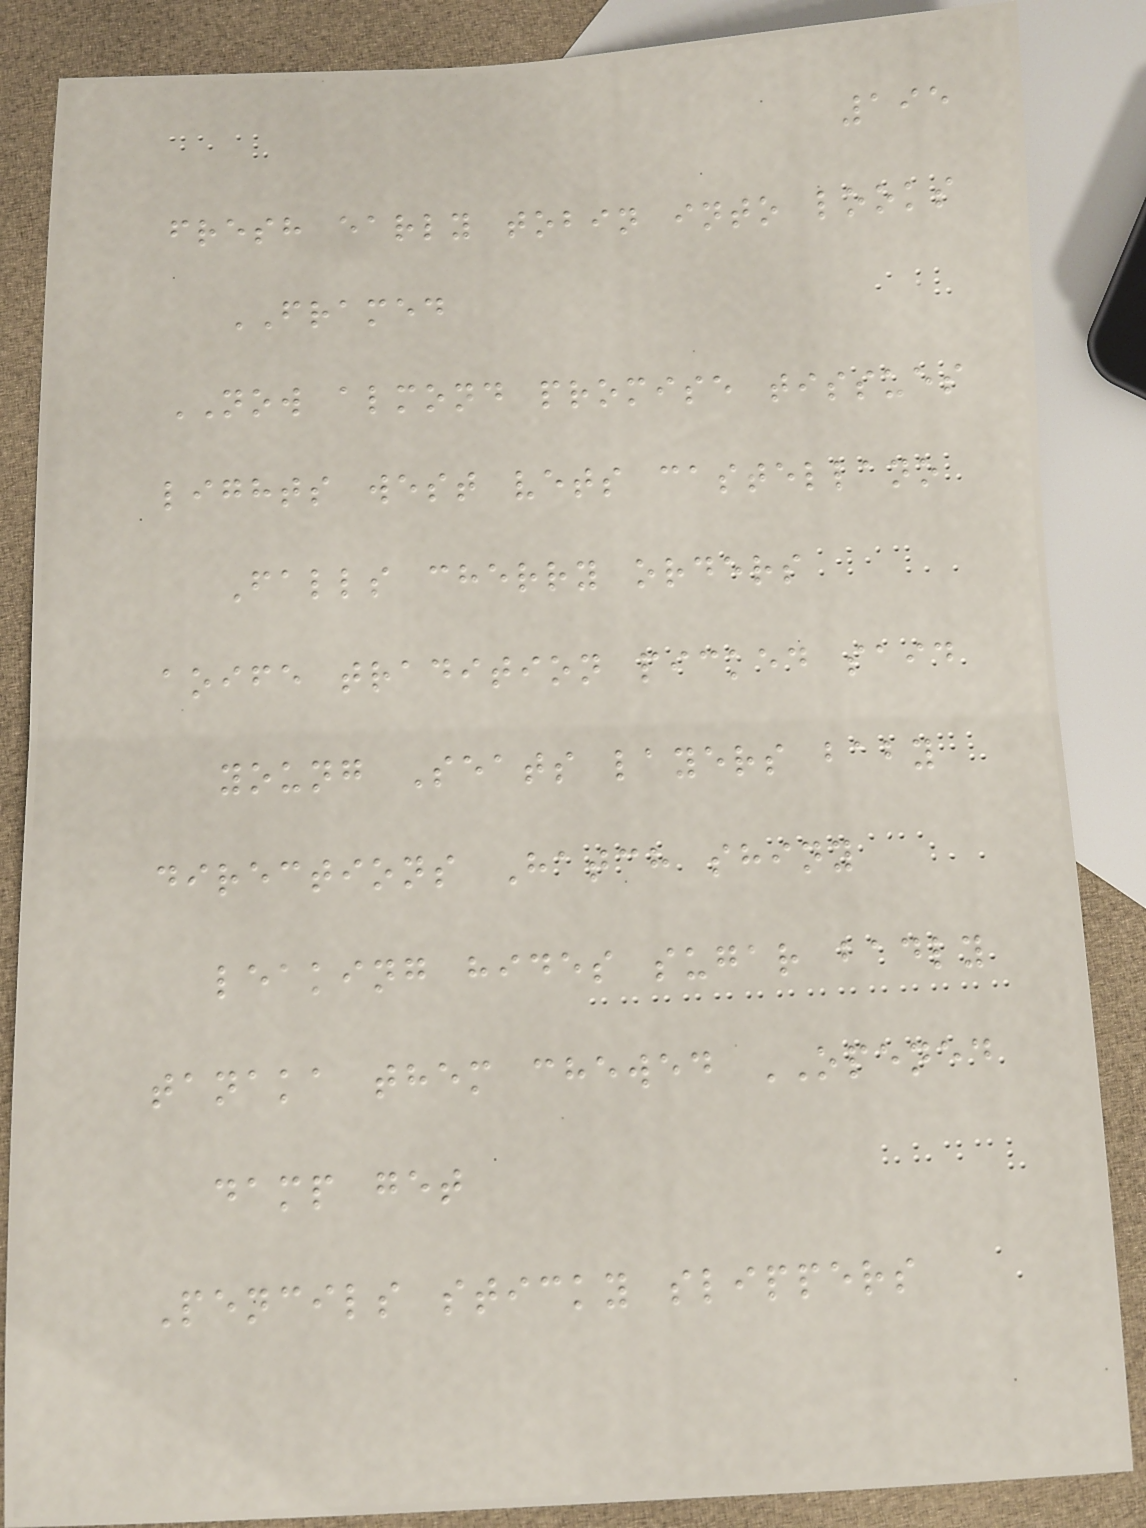195
fresh early tobin into looks
FRAMED
NOW almond promise tissues
lights west vets castellano
Falls cherry orders
aoife tradition picked said
young Seats layers baby
directions Hatch shiny
leaking hides sugar badly
tanaka them chewed OPENED
damp get
Pencils sticky slippers
